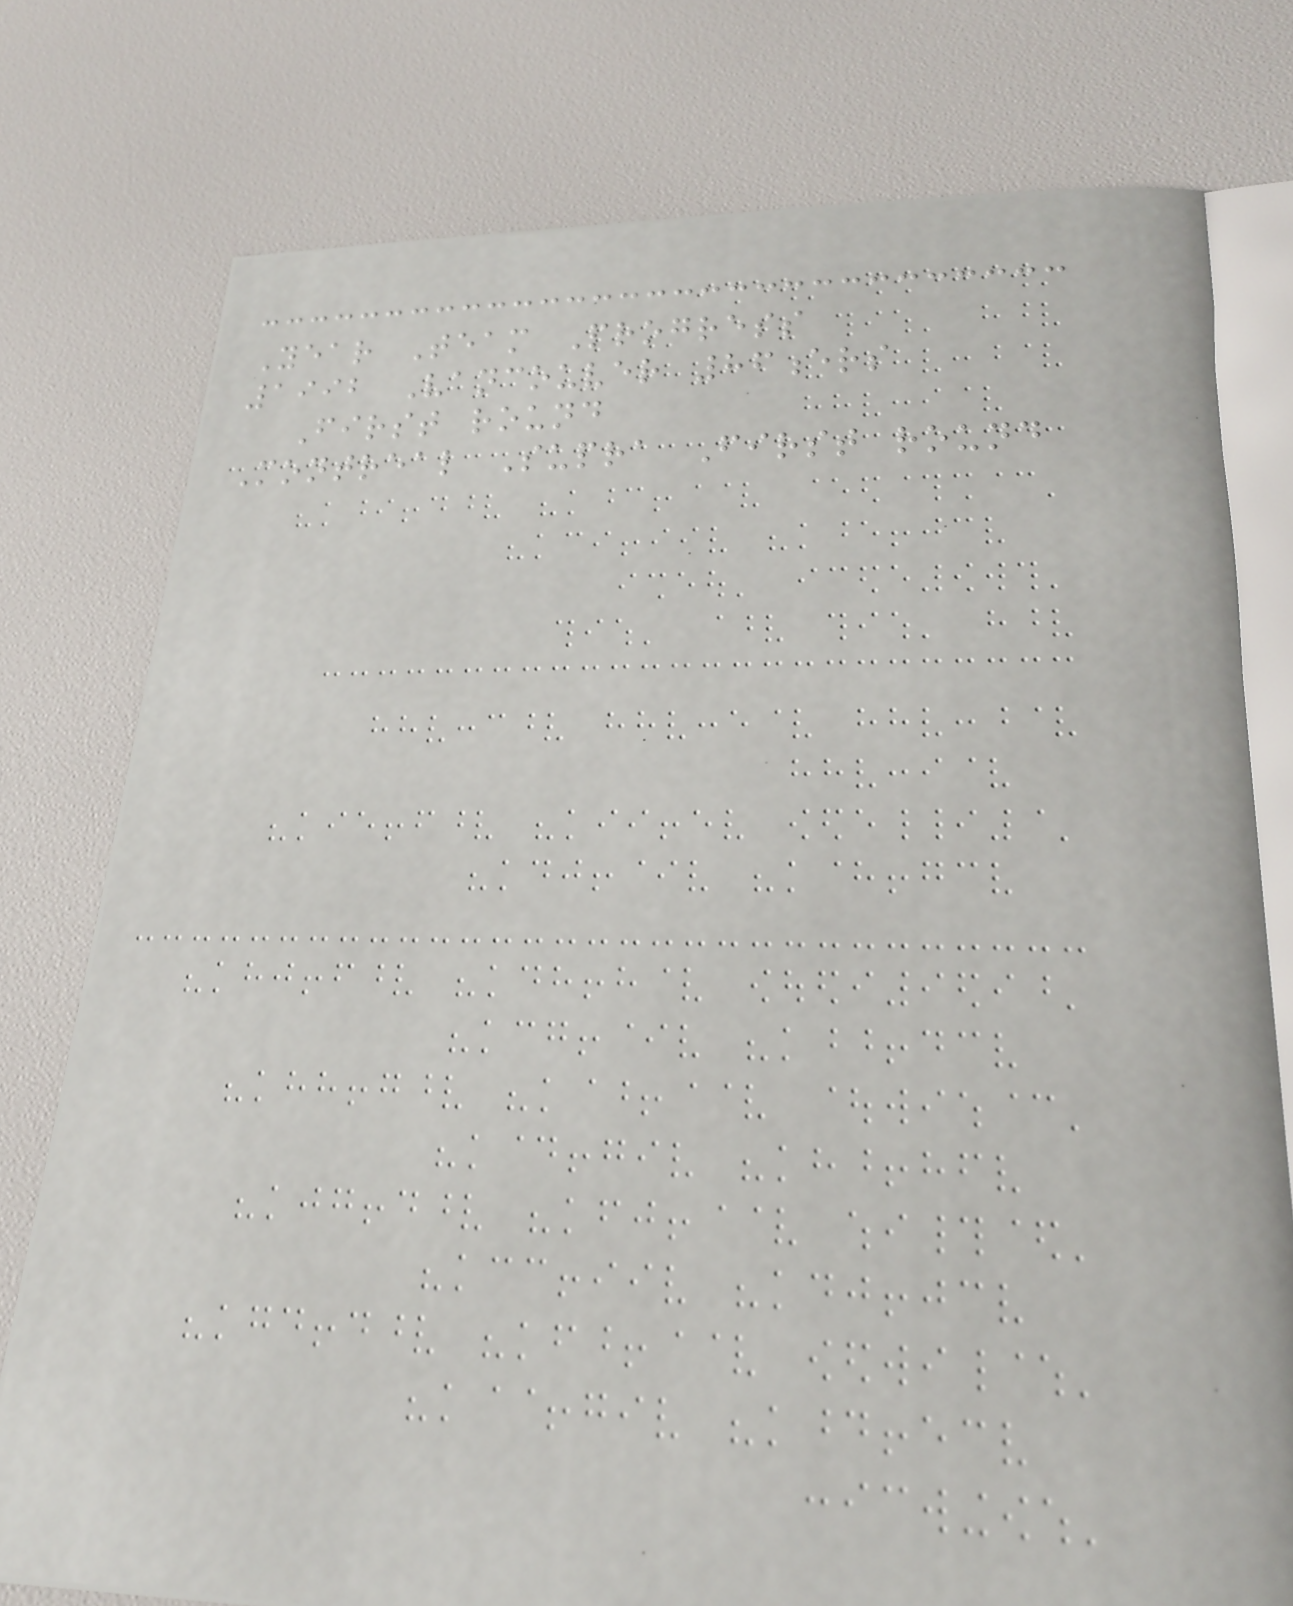Year Team Progress
1992 Vancouver 86ers
First round
Montreal Supra First round
